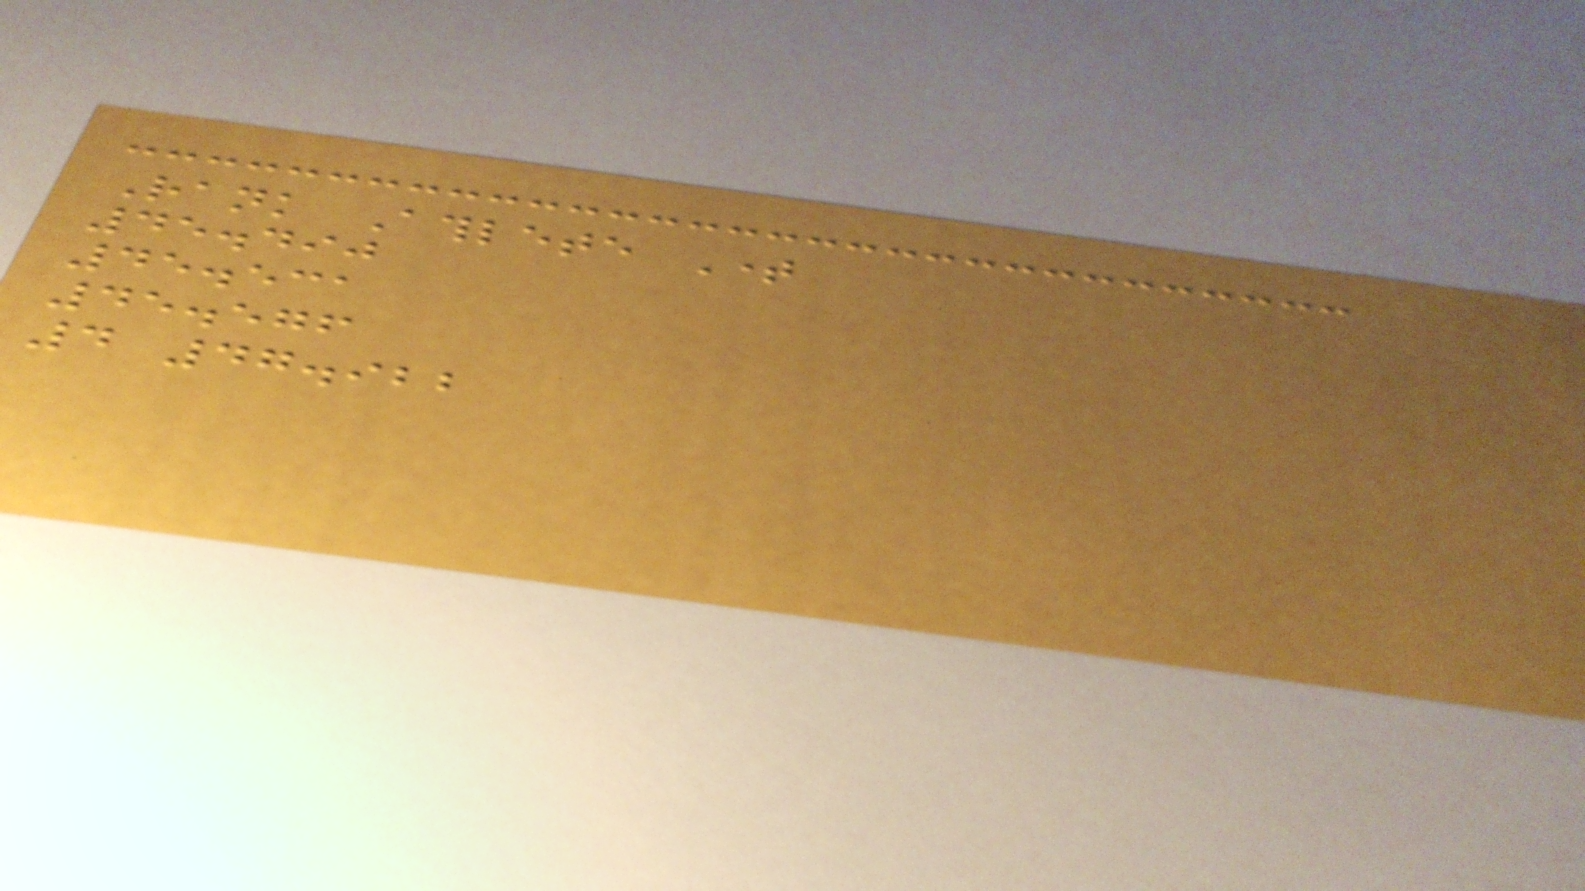Rank Athlete Time
45.490
45.531
45.576
4 47.922
